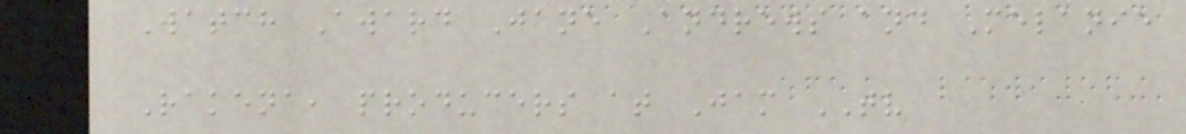Watch Award Jane Andrews and Melanie
Rakena, producers at Jam TV
